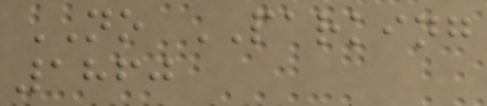NO PARKING
1860
